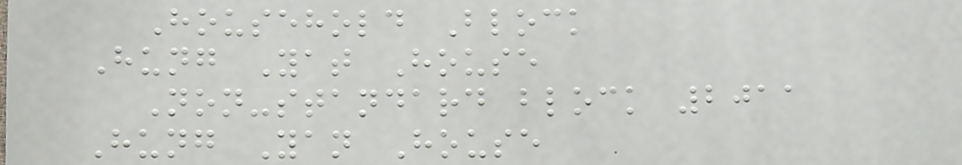Household Block
Hung Yat House
Non-standard block 2011
Hung Yan House
